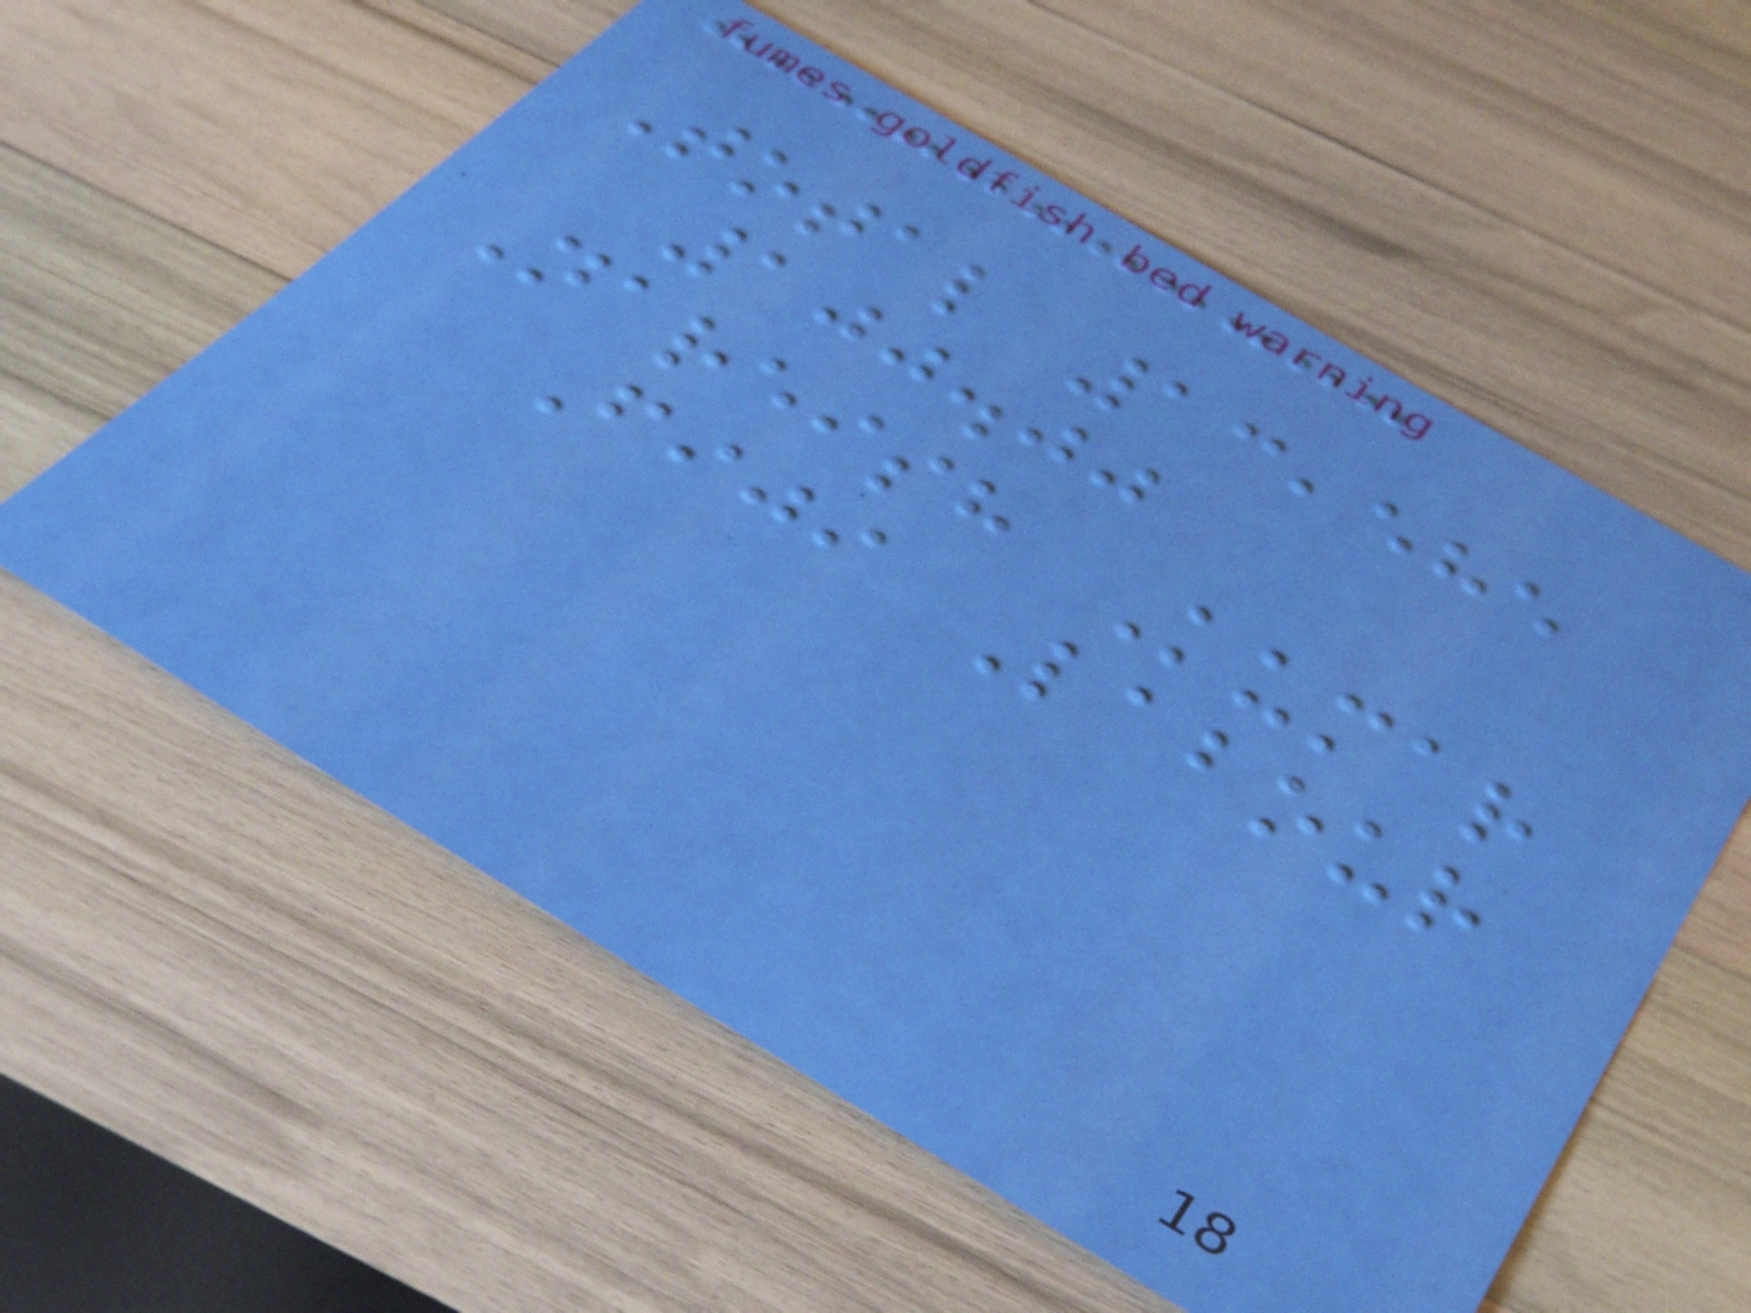Total 13,585
100.00
Nareish Kumar
Fiji Labour
